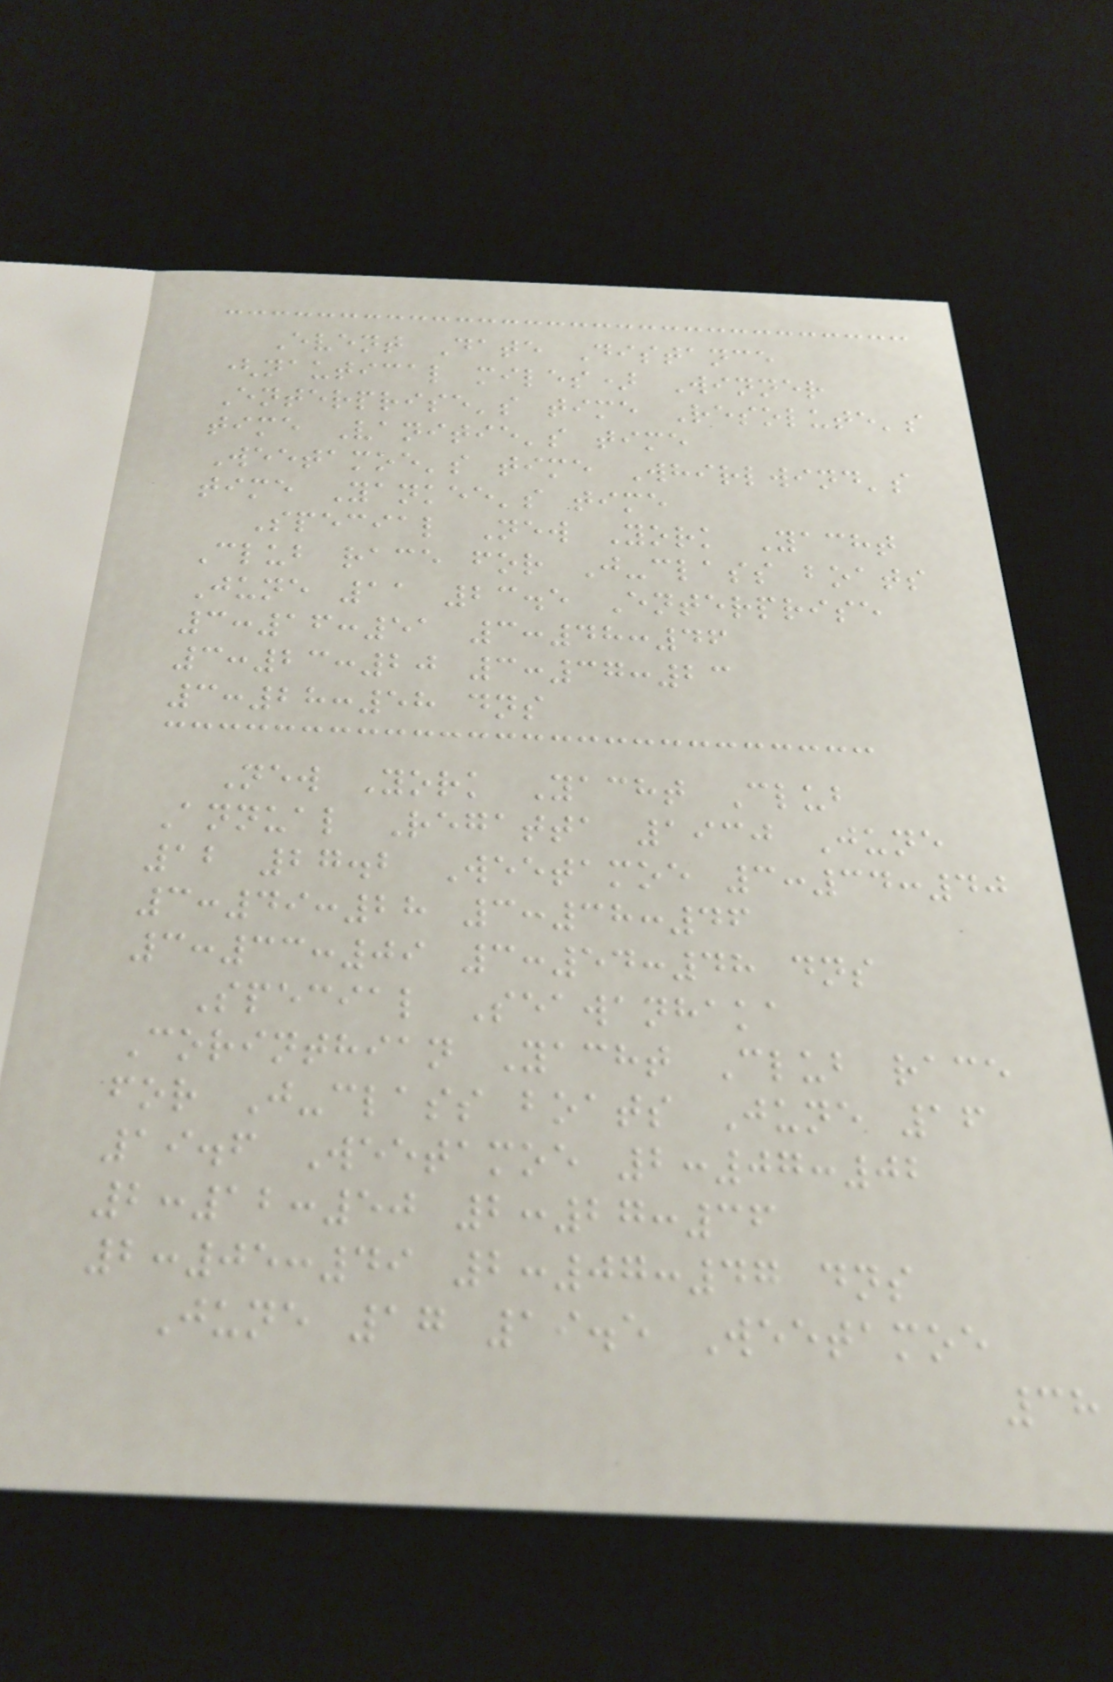Event Date Distance
(nautical miles) Winner
Enterprise's time Resolute's
time Vanitie's time
Weetamoe's time Whirlwind's
time Yankee's time
Special New York Yacht
Club race for J-class boats
June 11 23.5 Enterprise
3:16:51 3:48:46
3:23:20 3:37:23
3:28:58 dns
New York Yacht Club
Annual Regatta 1930 June
12 27.2 Weetamoe 3:34:40
3:49:28 3:38:46
3:33:09 3:54:48 dns
Special Seawanhaka
Corinthian Yacht Club race
for J-class boats June 16
19.6 Weetamoe 2:07:02
2:12:50 2:27:36
2:05:49 2:07:47 dns
June 17 19.5 Weetamoe
38
